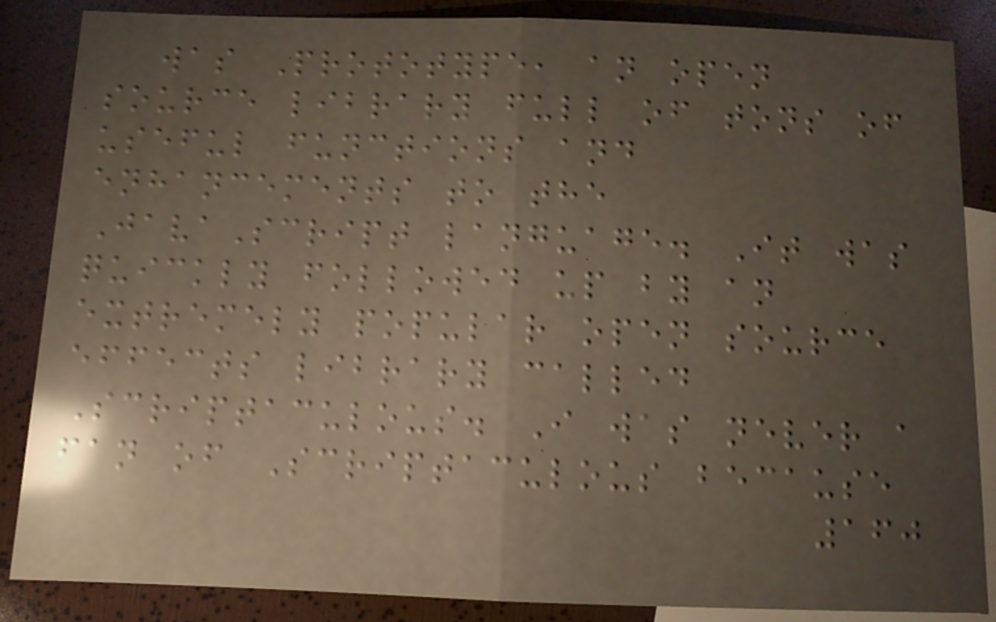was Prototype, an open
source library full of tons of
useful functions and
enhancements to the
JavaScript language. It was
quickly followed up by an
extremely popular open source
effects library called
Scriptaculous. I was never a
fan of Scriptaculous because
160
